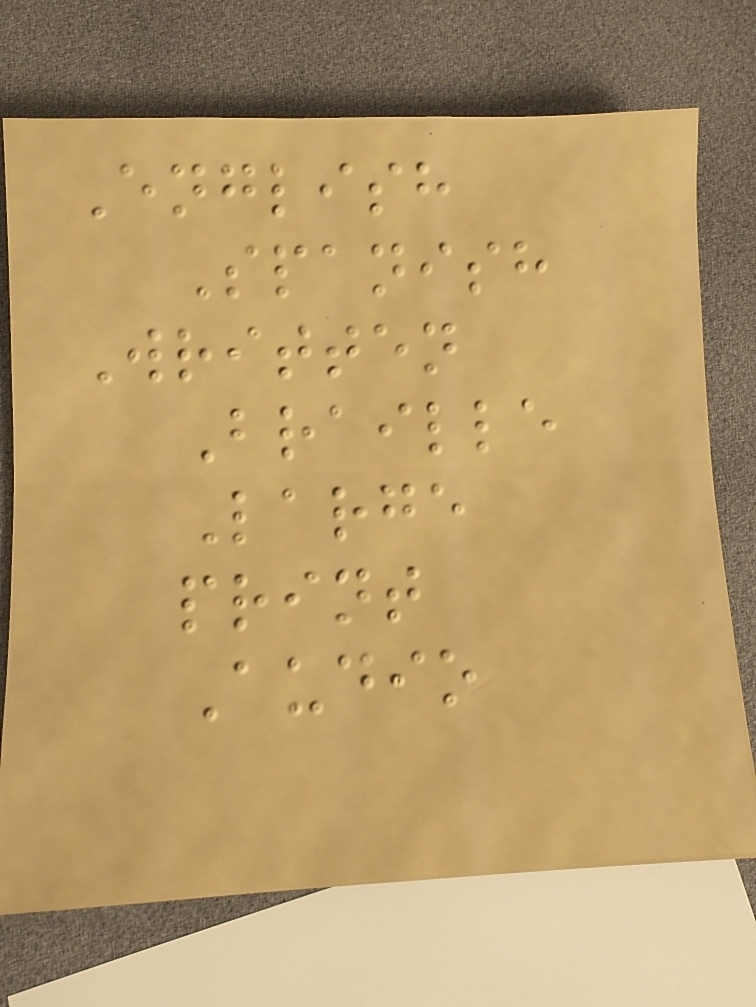English
Spanish
Written
Braille
Large
print
Audio
